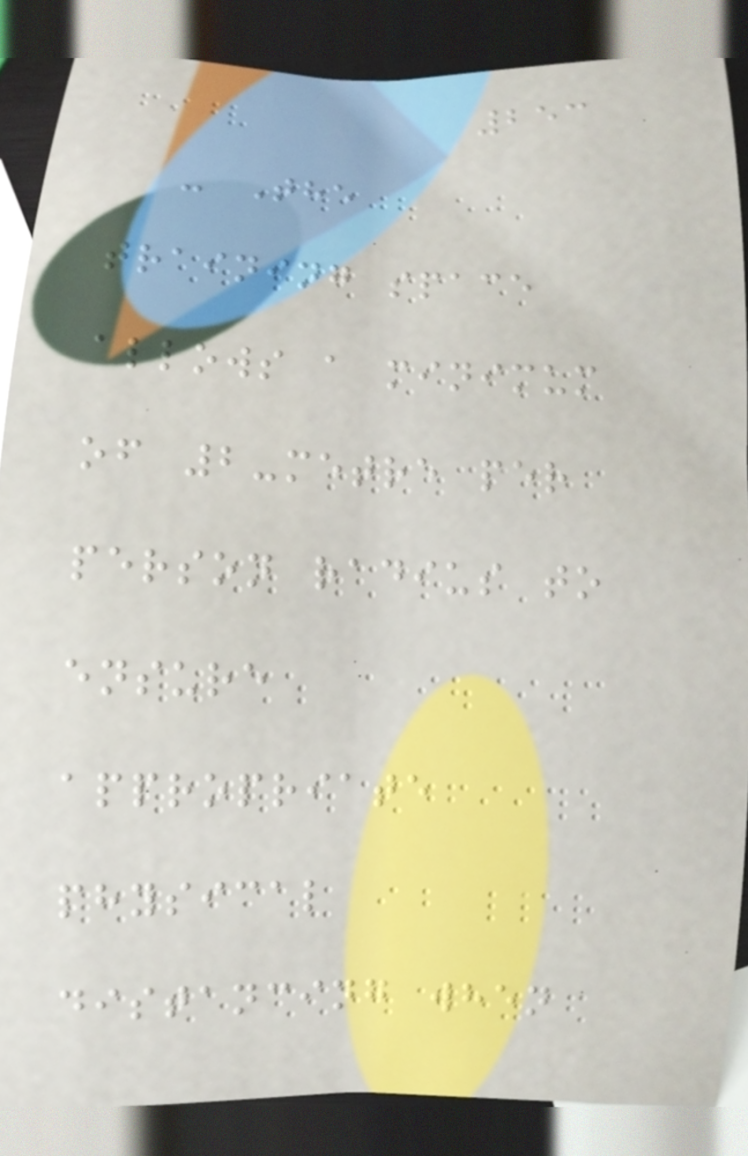253
- The
training space
allows a minimum
of 2-metre per
person radius to
ensure
appropriate
physical
distancing when
